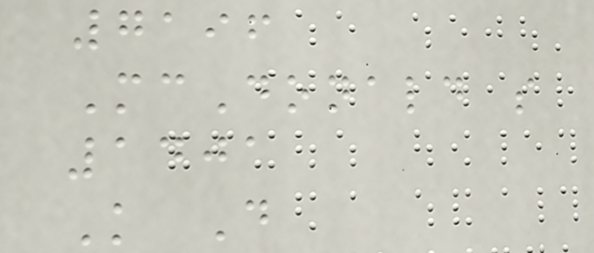7196
McDonald s
1401
K D
